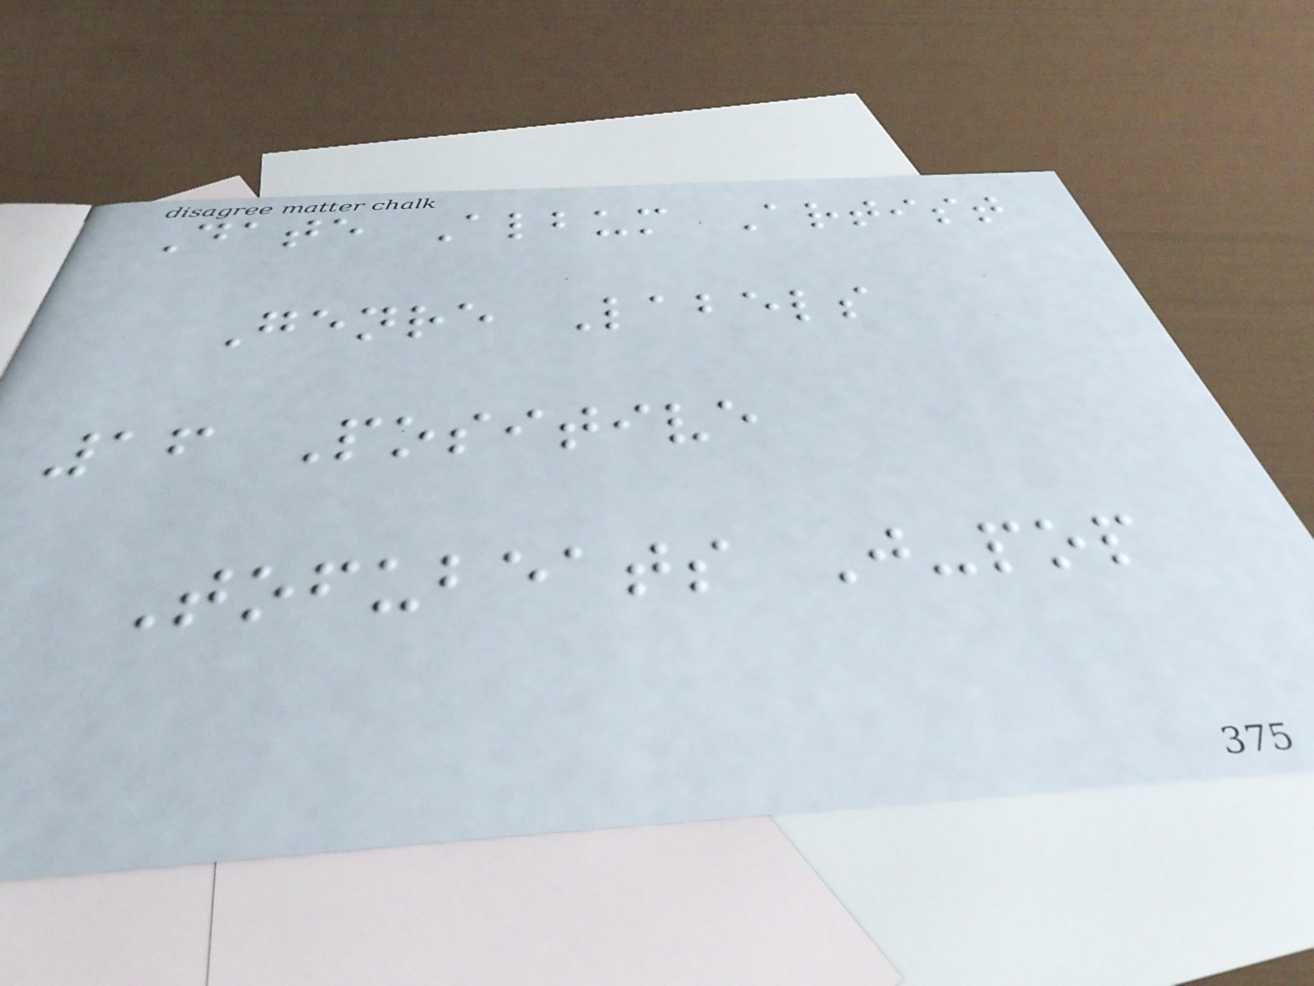Date Album Artist
Genre Labels
16 Positive
Tofubeats J-pop
